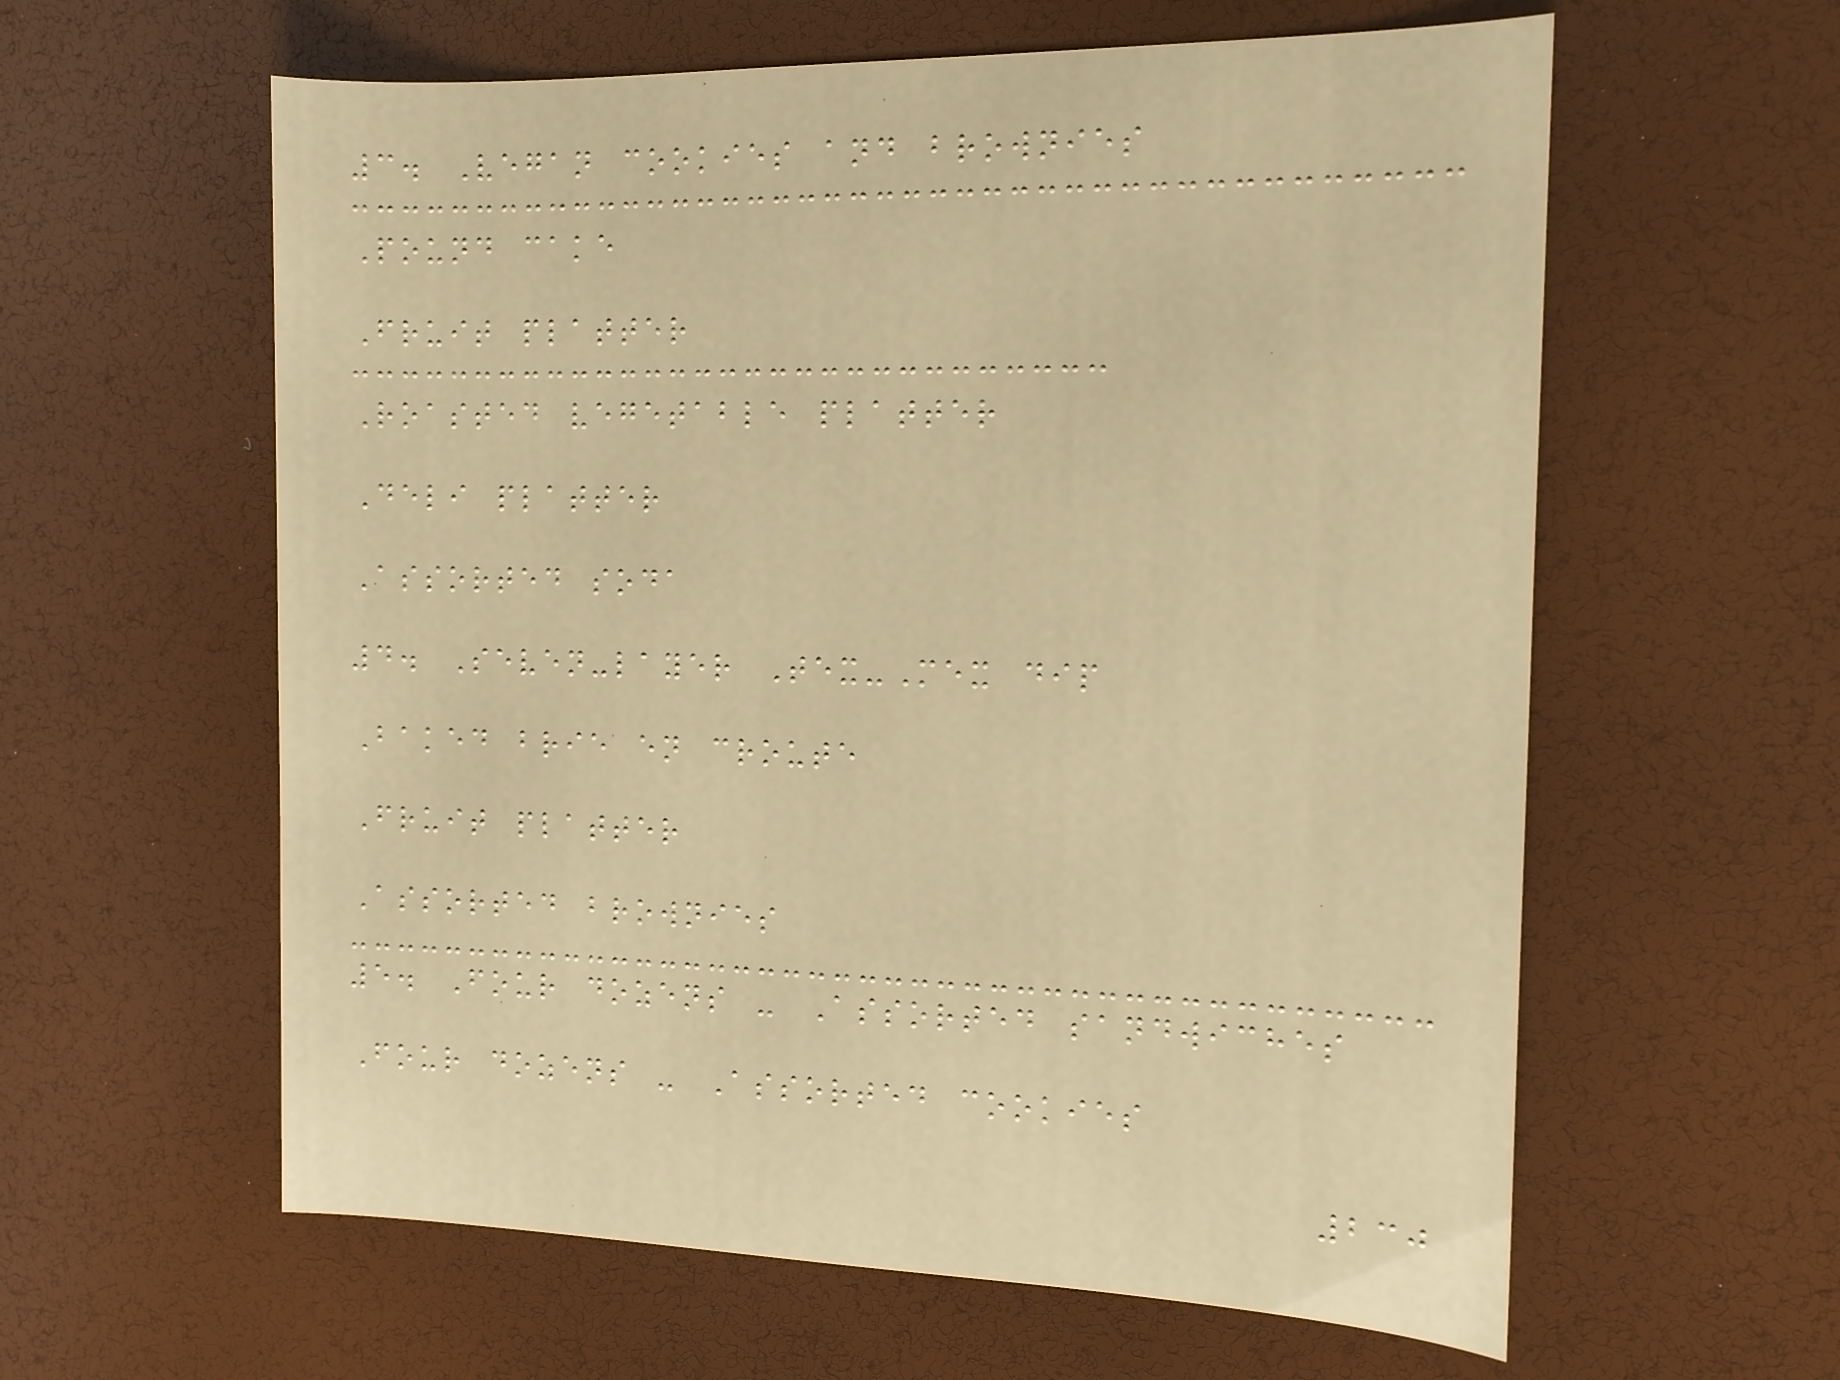3. Vegan cookies and brownies
Pound cake
Fruit platter
Roasted vegetable platter
Deli platter
Assorted soda
4. Seven-layer Tex-Mex dip
Baked brie en croute
Fruit platter
Assorted brownies
5. Four dozens - Assorted sandwiches
Four dozens - Assorted cookies
230
